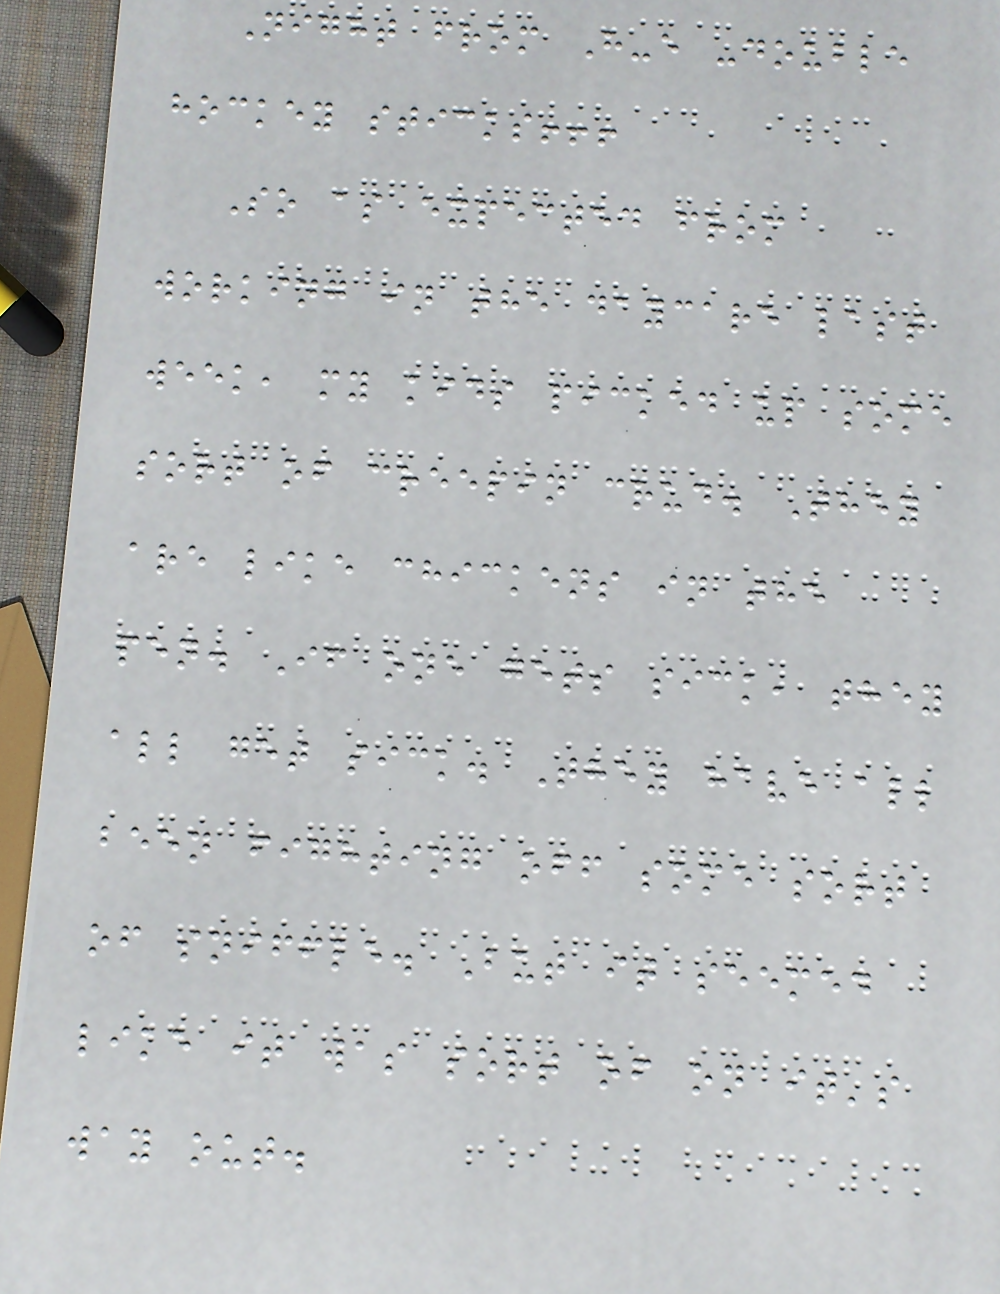Night from H-e -double
hockey sticks!!!
So as expected from
working in the daycare last
week, my kids picked up some
sort of creepin crud. They
are like chickens in the
pen. If one gets sick, they
all get sick. They have all
been fighting off some sort
of sniffle. But it seemed
like it was sort of on it's
way out.
